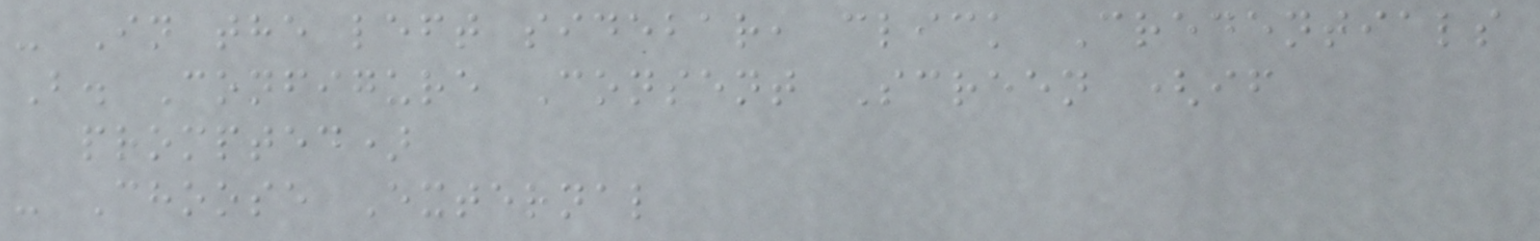- In the left sidebar, click Credentials
B. Configure Consent Screen (if
prompted)
- Choose External
